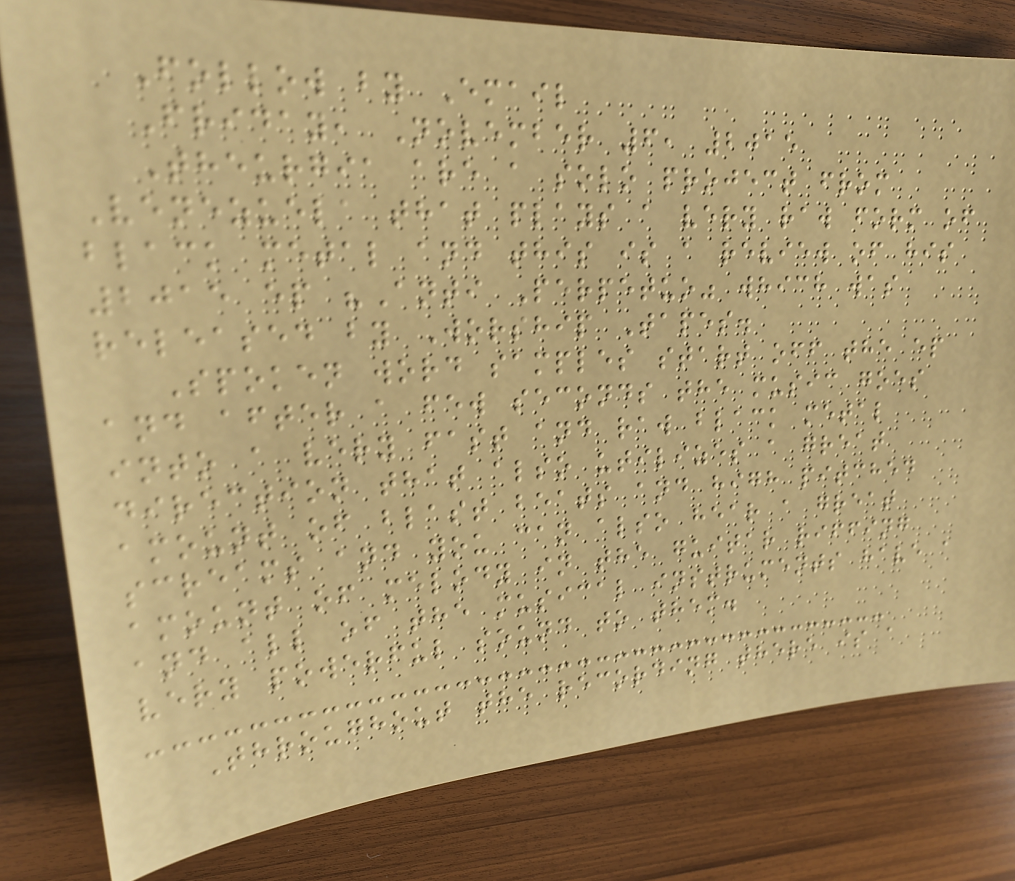Follow by Email
Friday, November 6, 2015
Theurgia are a solo project from
Venezuela that plays a very raw form of
black metal and this is a review of his
2015 ep "Anti Perpetuo" which was
released by Worship Tapes.
Spoken word samples start off the ep
and after a few seconds the music goes
into a very fast and raw black metal
direction that also utilizes a great
amount of blast beats and high pitched
screams and you can also hear a great
amount of melody in the guitar riffing
and all of the musical instruments have a
very powerful sound to them.
Throughout the recording there is a
